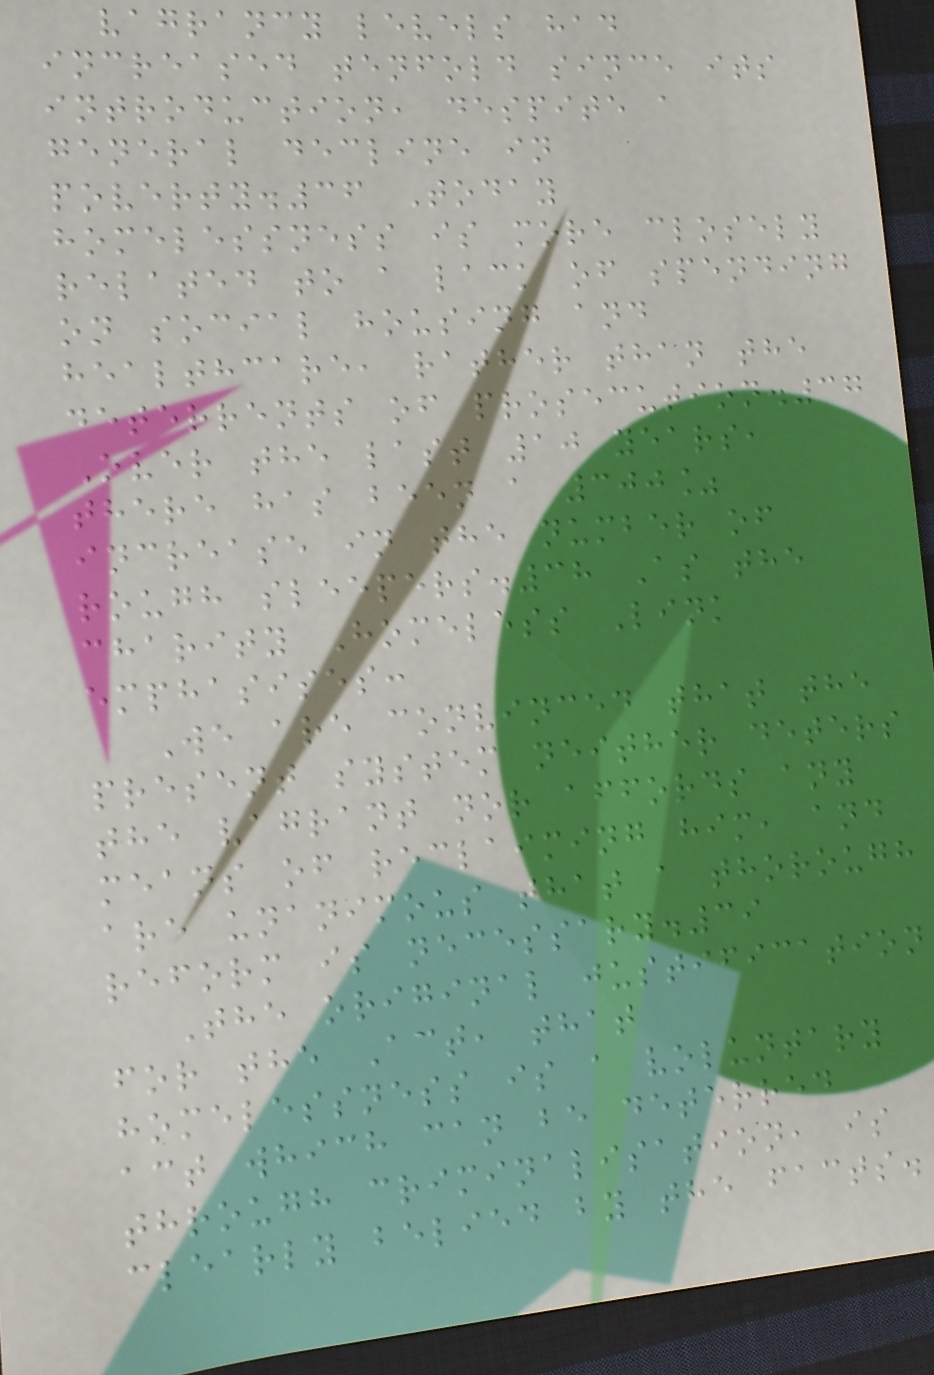vagrancy levels had
increased tenfold since its
introduction, despite a
general decline in
poverty.36 Today
homelessness is more closely
related to a lack of spending
on social housing and
healthcare, rather than the
deterrents of prosecution.37
Over the last 10 years,
there has been a 300%
increase in the number of
rough sleepers.38 As the
charity Homeless Link
emphasises:
We are convinced that the
present system neither deters
the vagrant nor affords any
means of reclaiming him, and
are unanimous that a thorough
reform is necessary.39
The original justification
for the Act, that
homelessness is a voluntary
act which can be deterred
through criminalisation, is
clearly belied by the facts.
